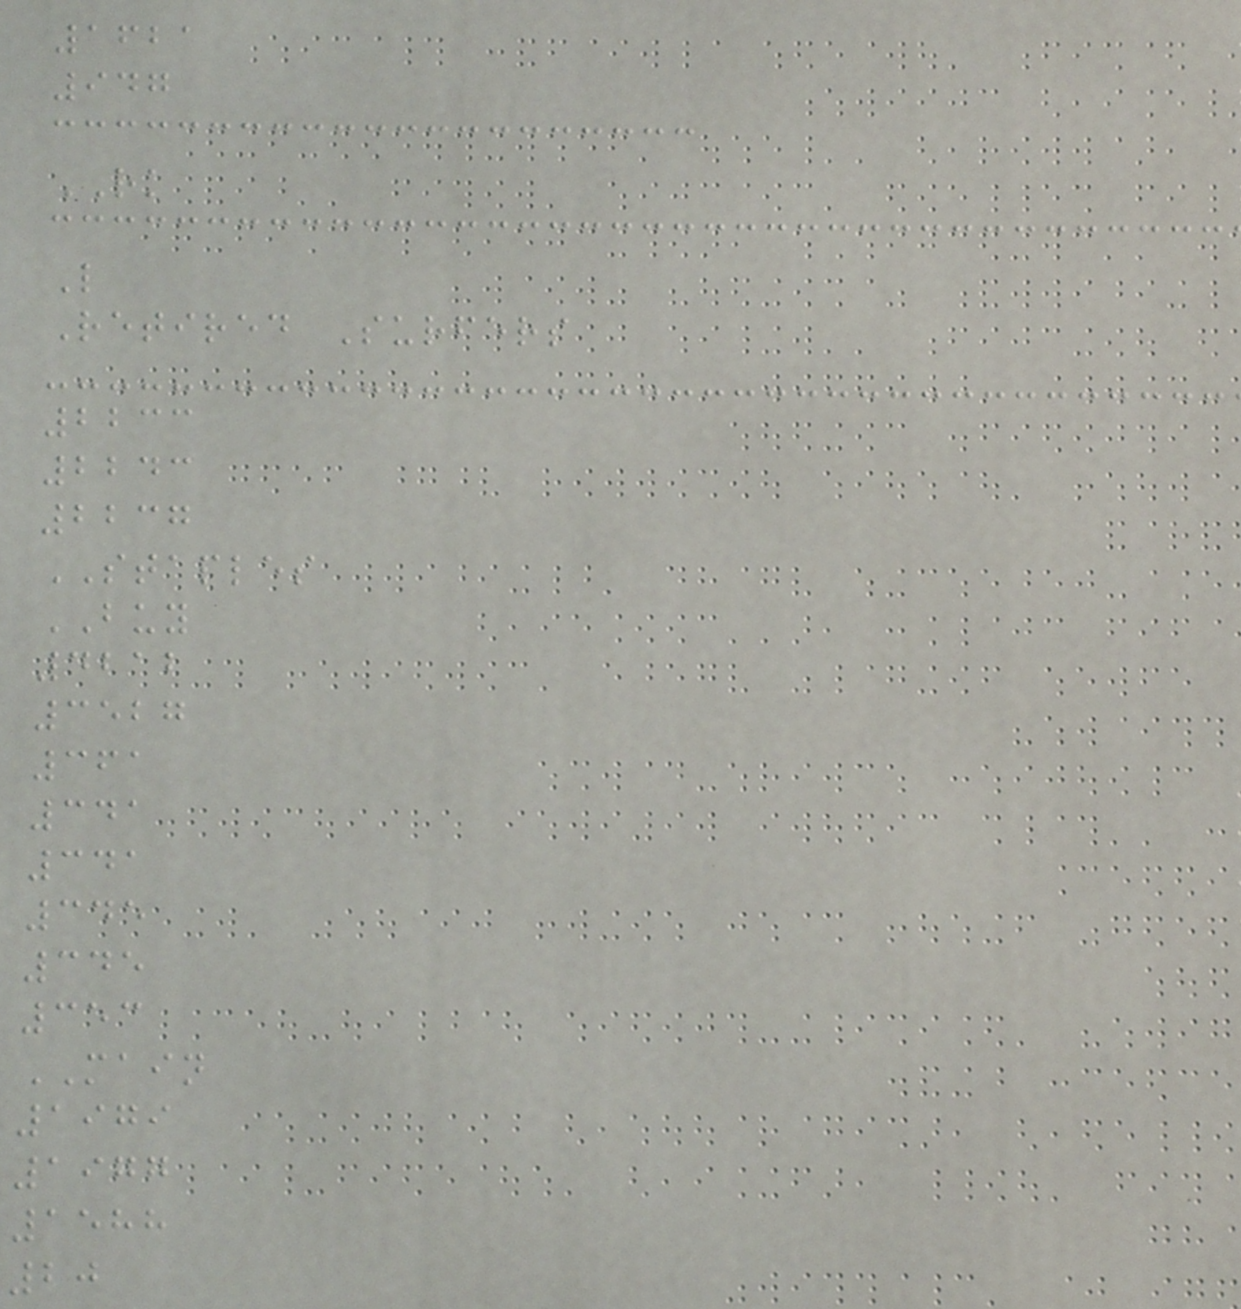1621
947
RK
L
Retired Surfers
2233
2243
2237
STAPLES
BUY
4212
3527
361
341
341
345
345
353
MAIN
1979
1977
1588
20
